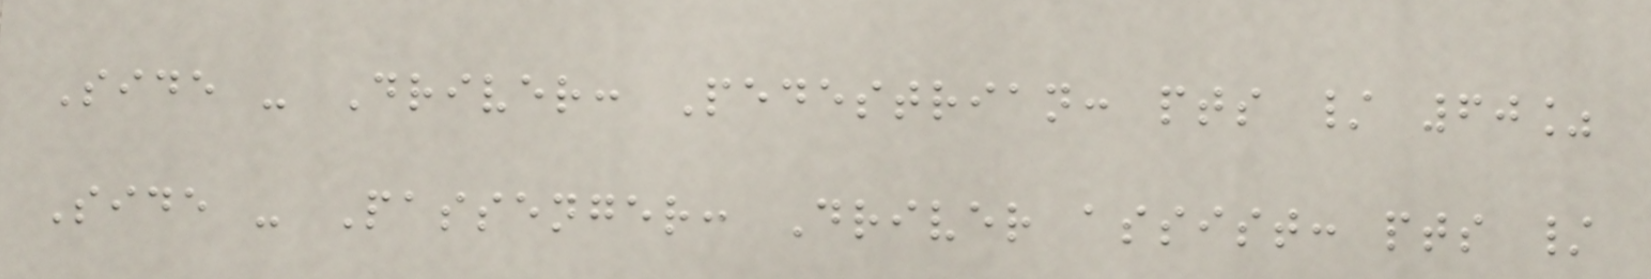Side - Driver: Pedestrian: pts / 60%
Side - Passenger: Driver assist: pts /
